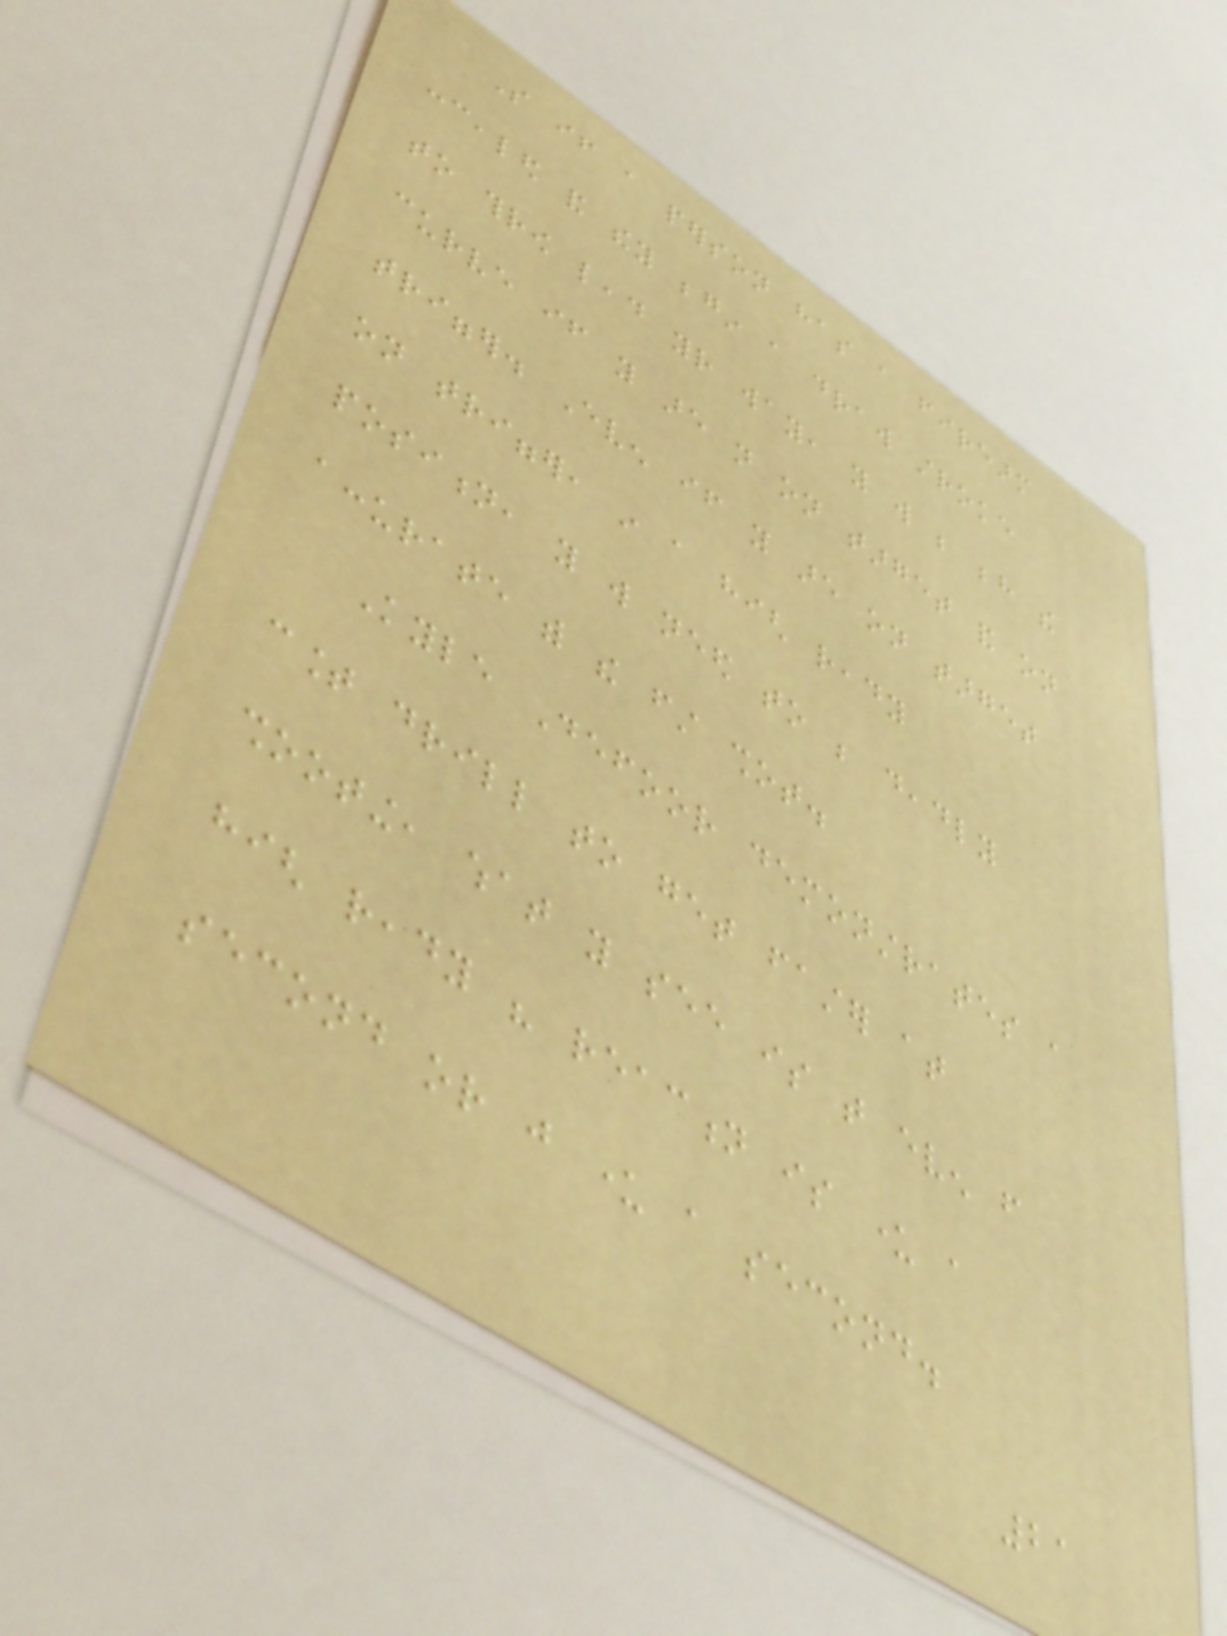So if a person has a firearm
concealed and they begin a draw stroke
to throw lead your way, you will be behind the
curve if you are not on target and on
trigger. Even if you are on target
on trigger, in a high ready
position, you will need to be deadly
accurate with the first shot.
Kyle Defoor demonstrates a
count drill to get faster at
shooting, what you see is that even from
high ready his reaction is under a
second or just under a second.
21
